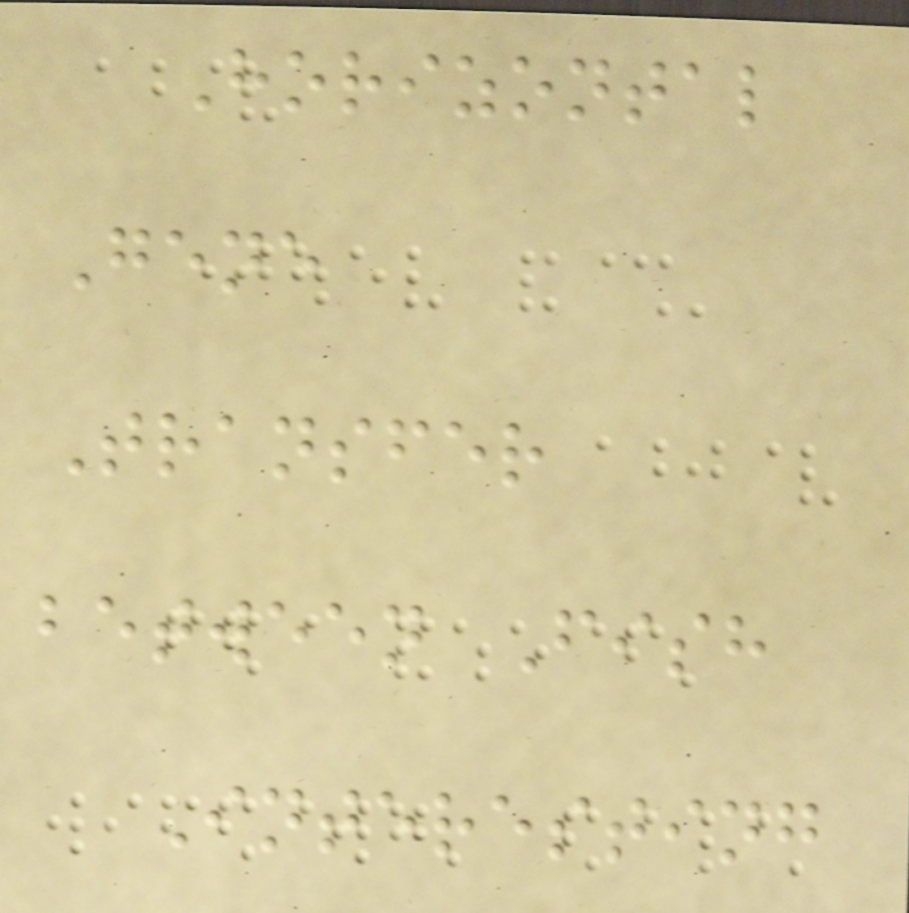Horizontal
Gene
Transfer
between Fish
Interesting
